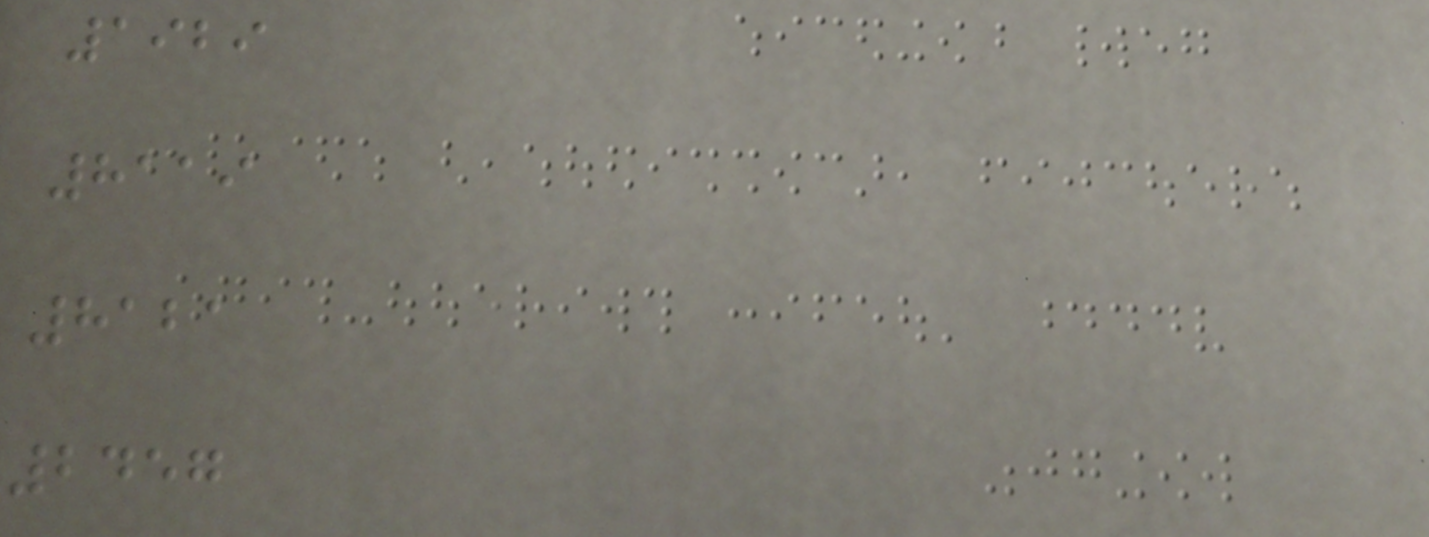1929
8119
8121
2457
